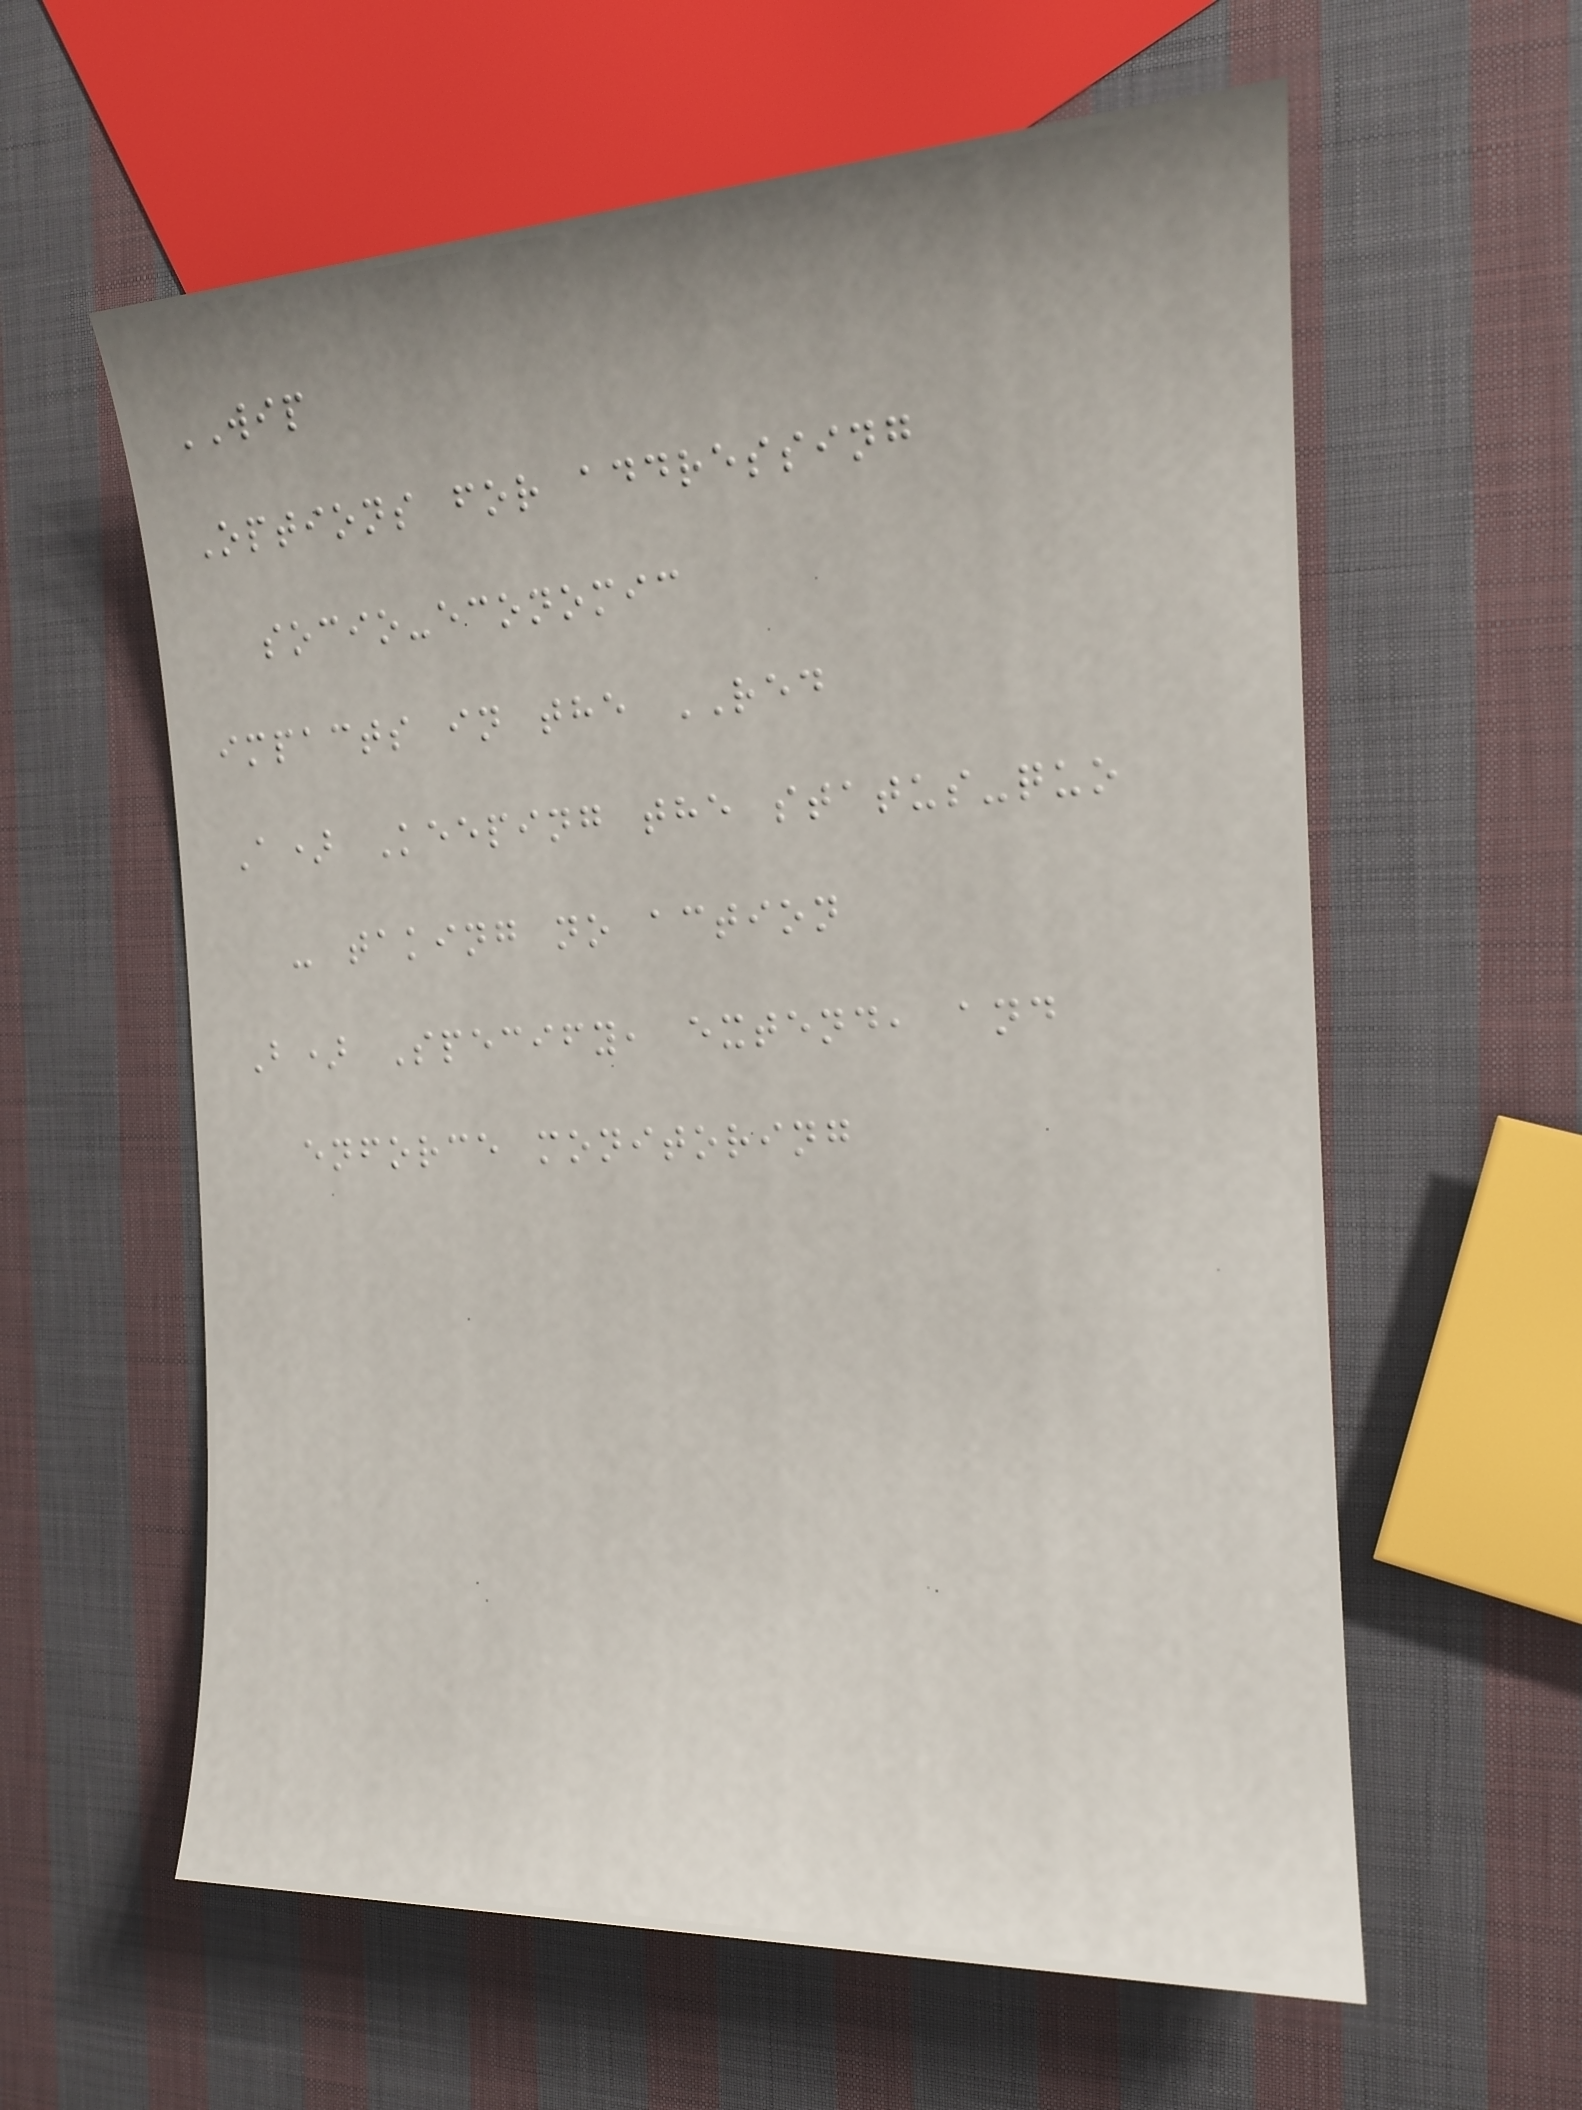WIP
Options for addressing
socio-economic
impacts in the RED
A) Keeping the status-quo
- taking no action
B) Specify, extend, and
enforce monitoring
